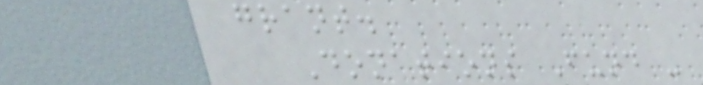grant.
Donations Fund -
